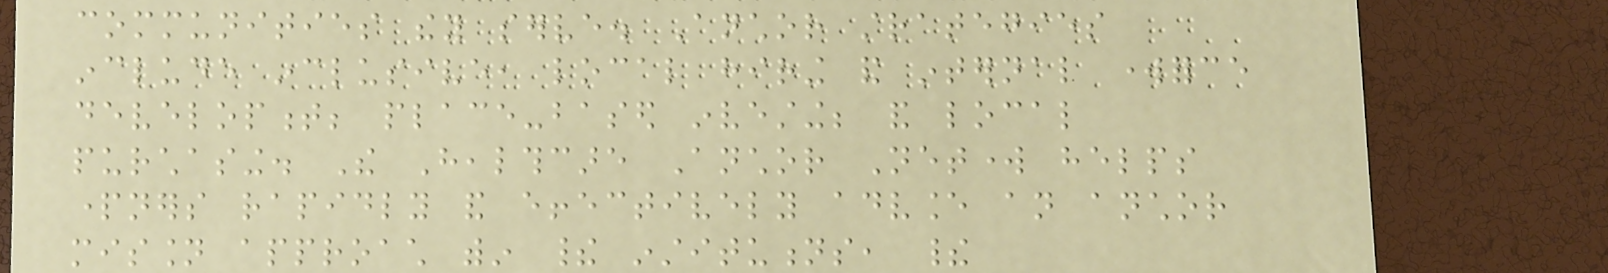communities they serve. Anchor strategies
include inclusive, local hiring and internal workforce
development; place-based investing; and local
purchasing. The Healthcare Anchor Network helps
partners rapidly and effectively advance an anchor
mission approach within their institutions, their
